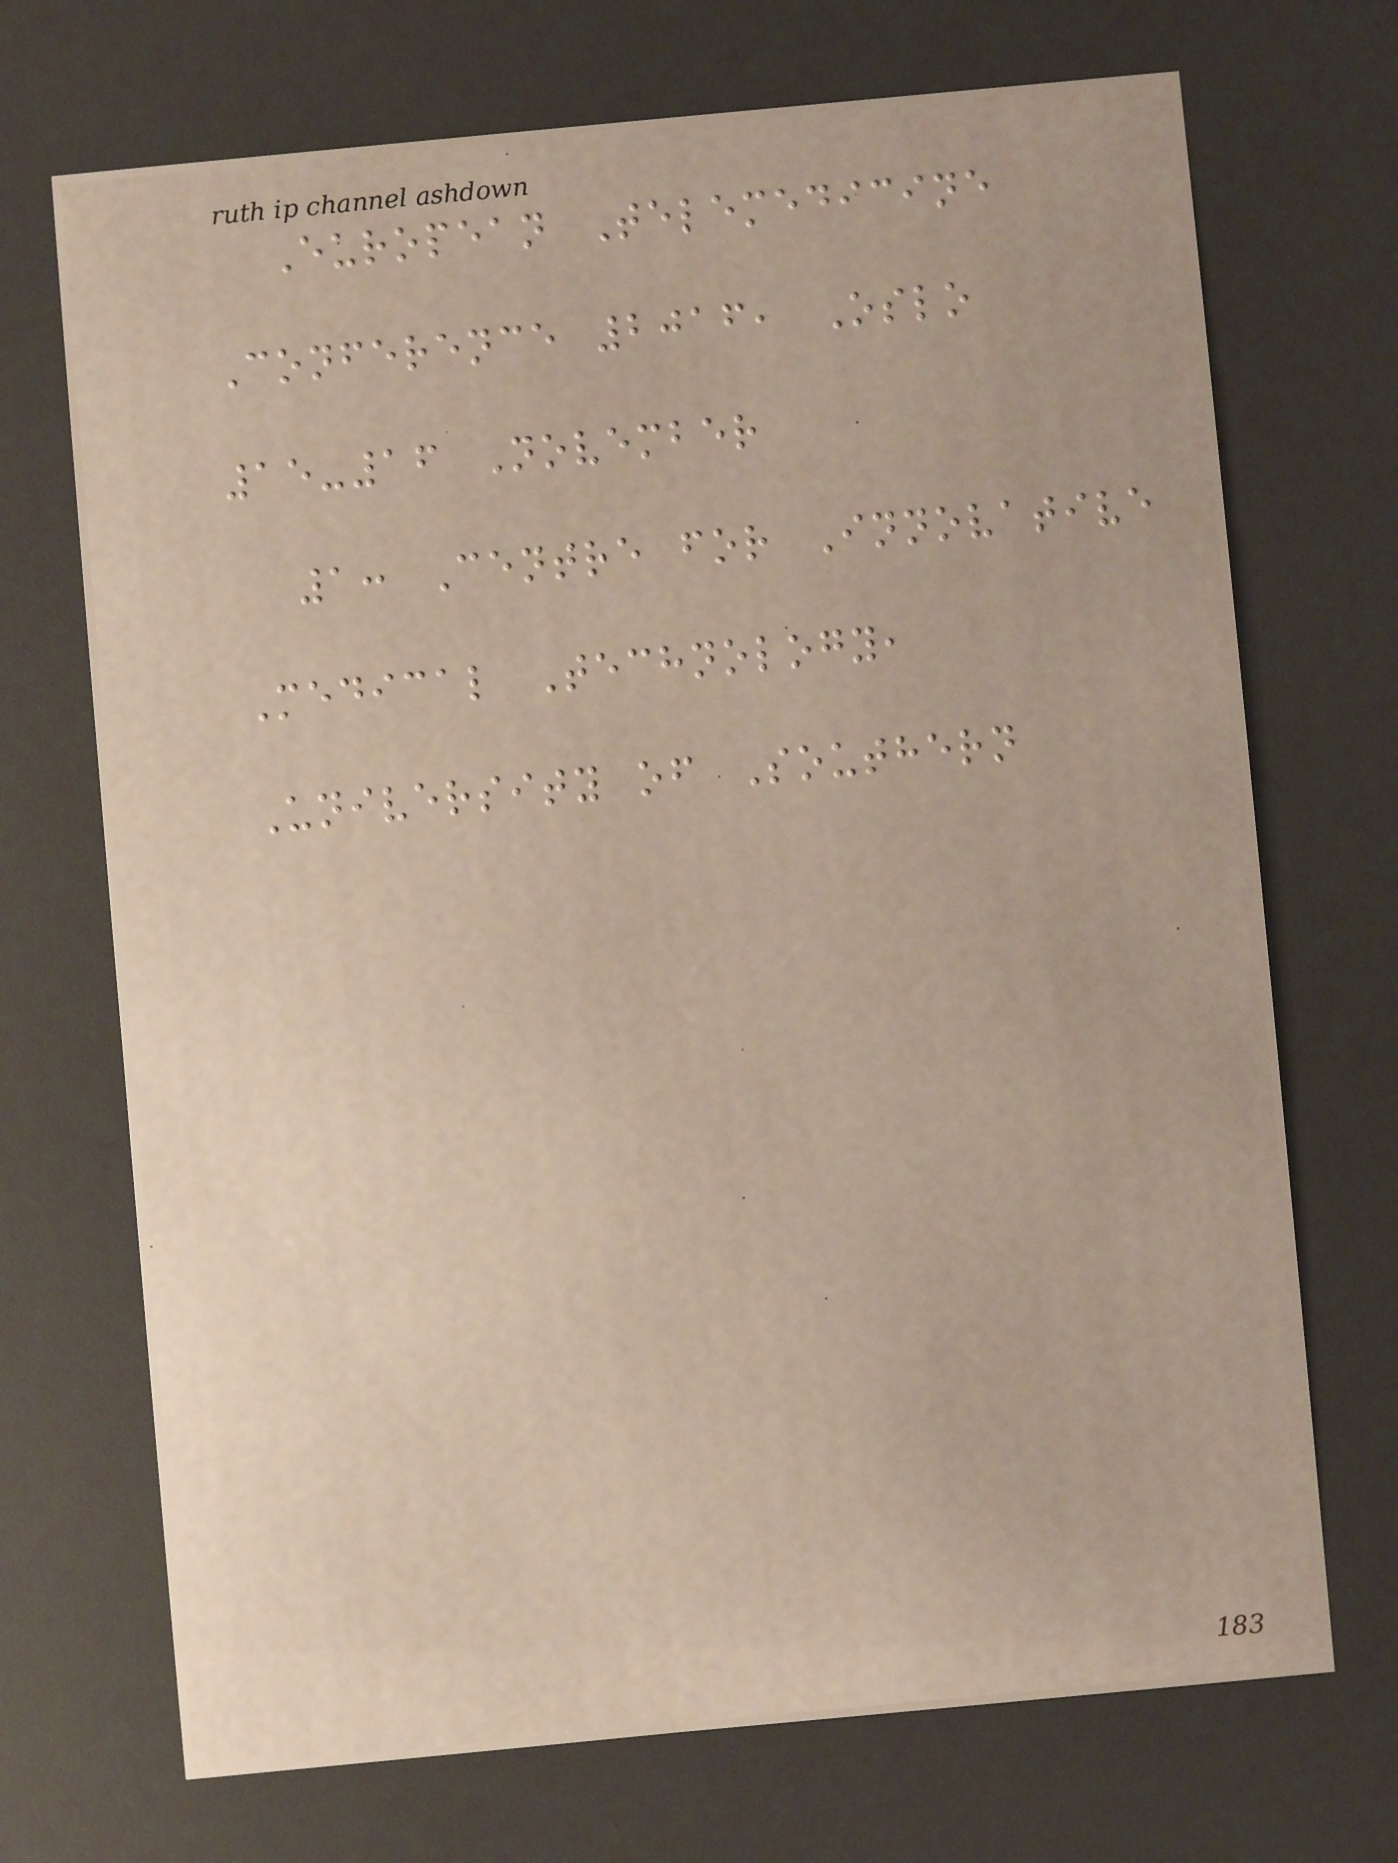European Telemedicine
Conference 2016, Oslo
15-16 November
1: Centre for Innovative
Medical Technology,
University of Southern
